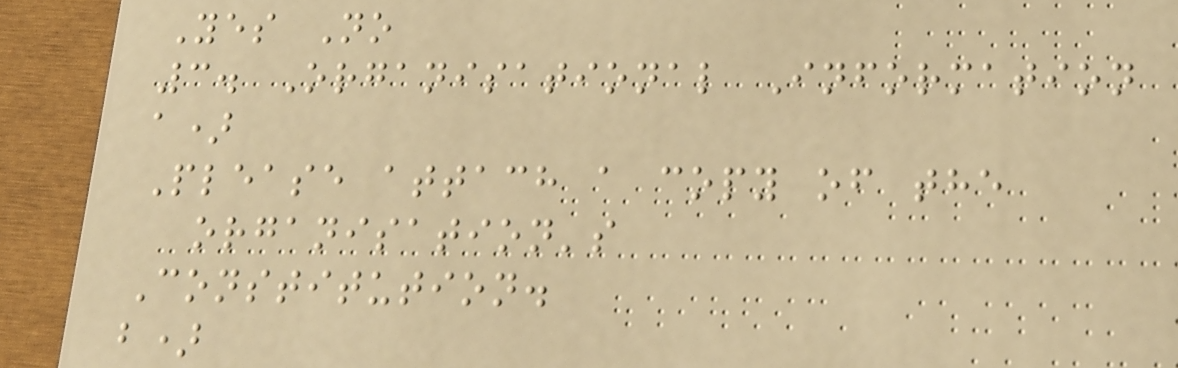Yes No
3. Organisational Information
a)
Please attach a copy of the
organisation's
Constitution.
b)
